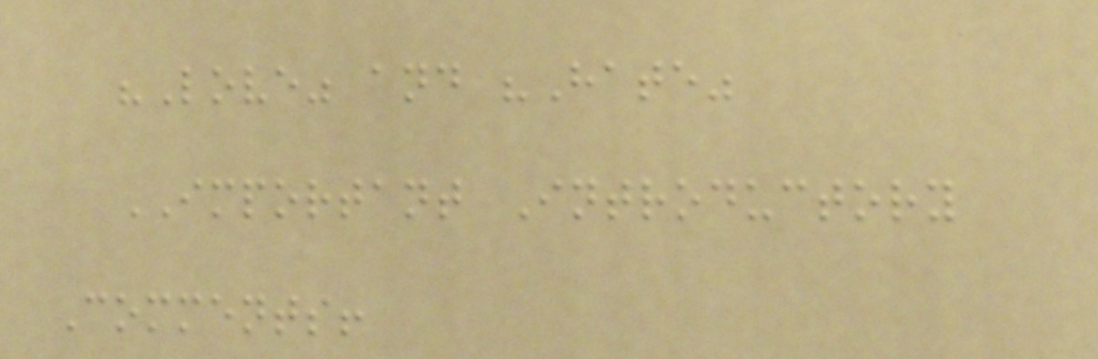"Love" and "Hate"
IMPORTANT Introductory
Comments!
